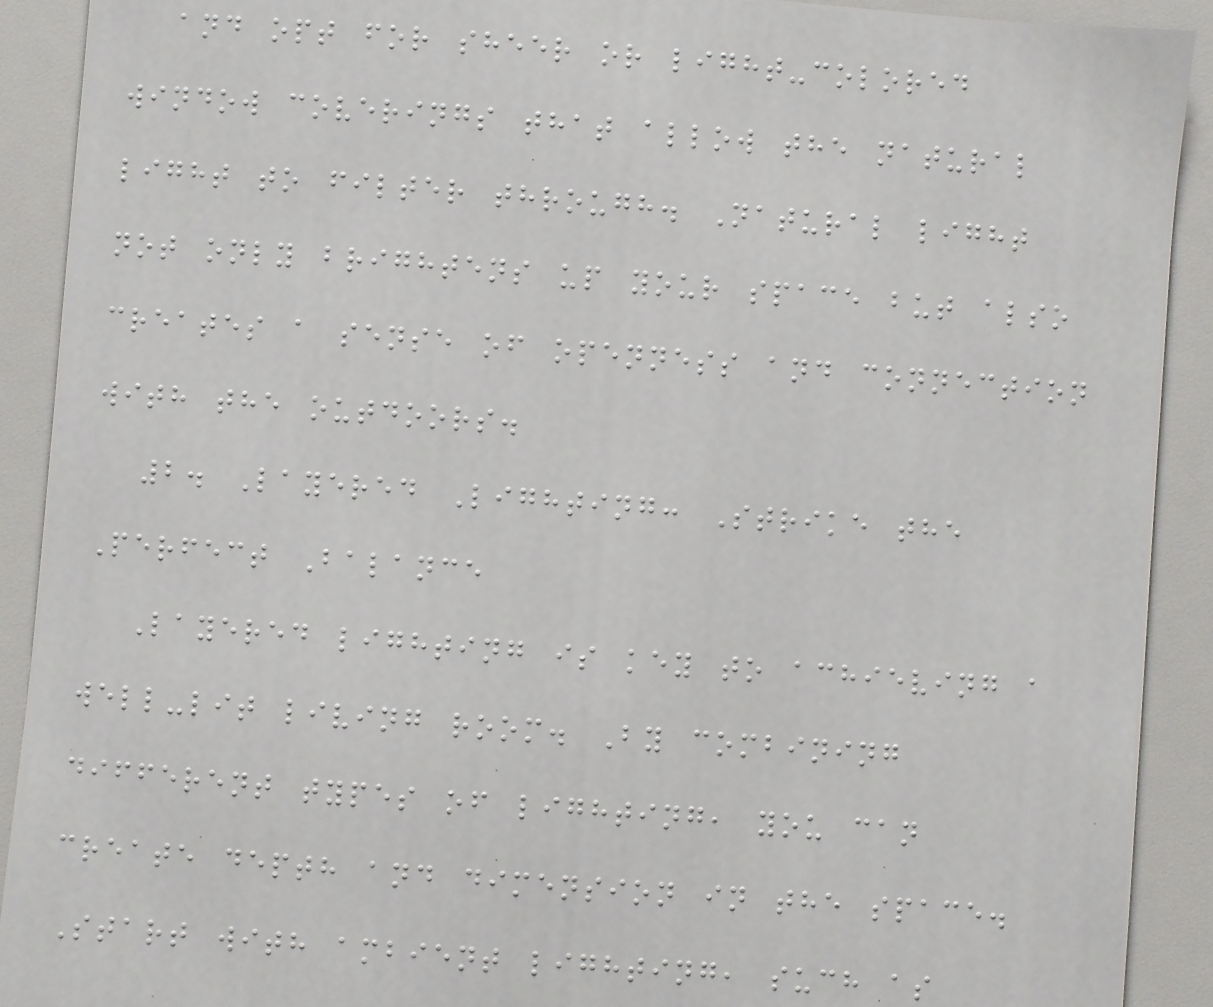and opt for sheer or light-colored
window coverings that allow the natural
light to filter through. Natural light
not only brightens up your space but also
creates a sense of openness and connection
with the outdoors.
2. Layered Lighting: Strike the
Perfect Balance
Layered lighting is key to achieving a
well-lit living room. By combining
different types of lighting, you can
create depth and dimension in the space.
Start with ambient lighting, such as
